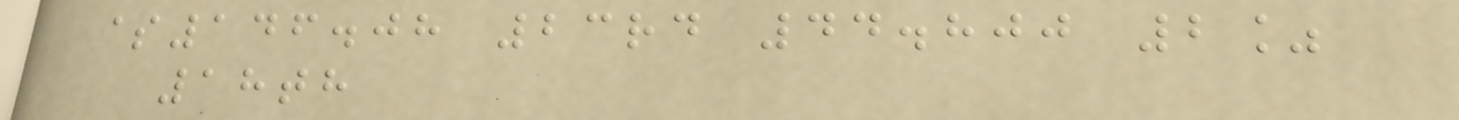$146.08 23rd 44.800 2%
18th
